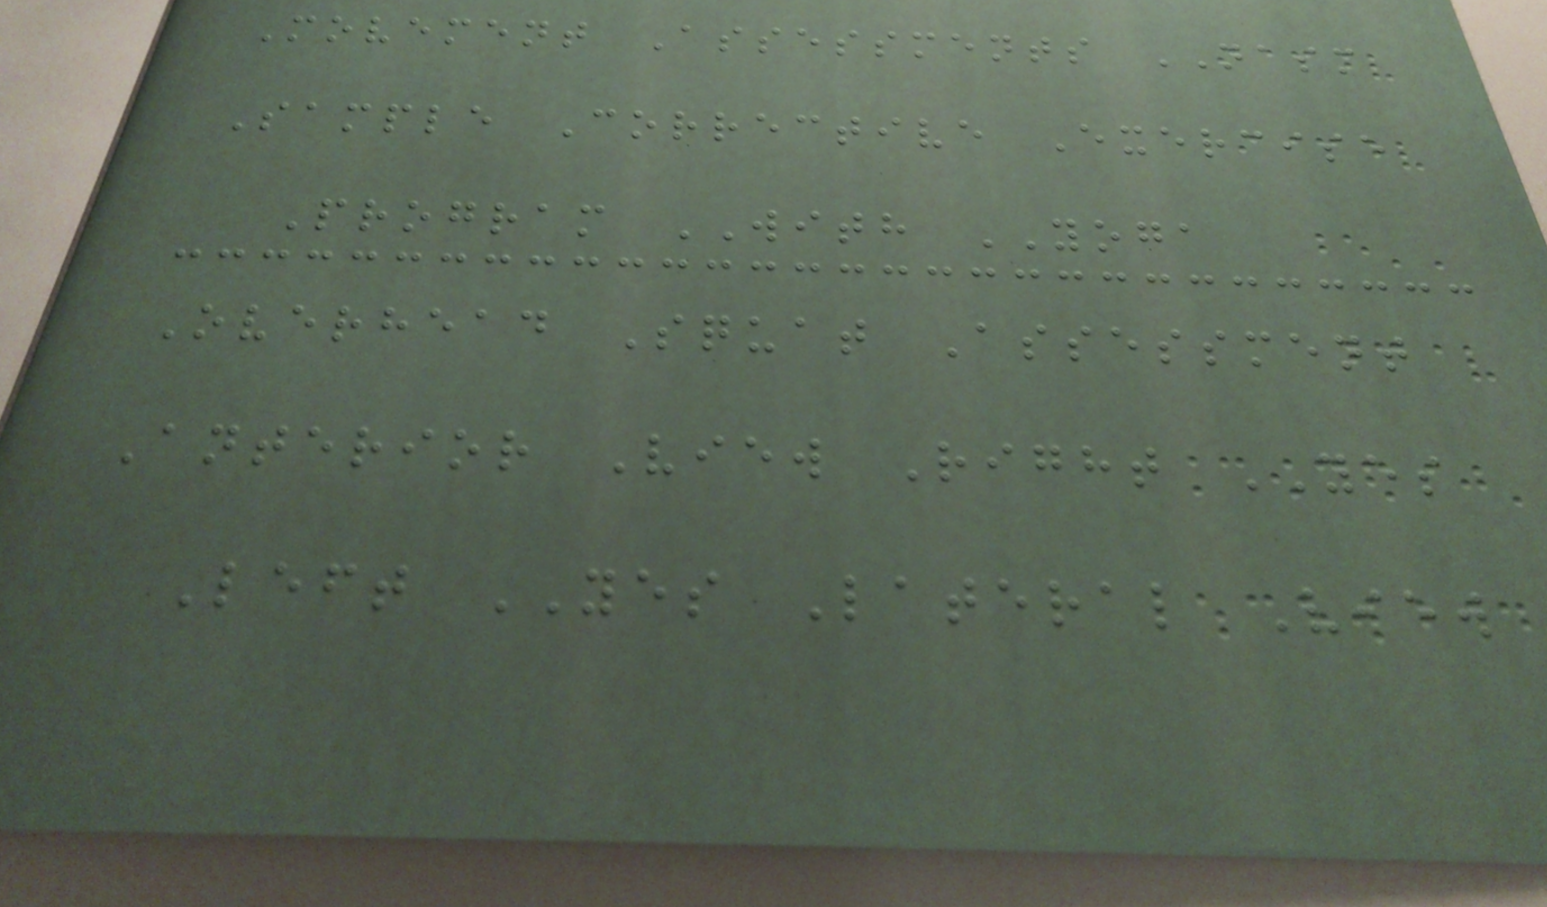Movement Assessments NASM
Sample Corrective Exercise
Program WITH YOGA
Overhead Squat Assessment
Anterior View Right YES
Left YES Lateral View
